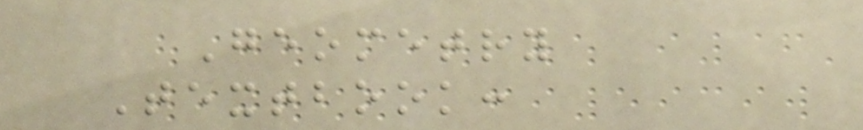Geometry
Textbook:
